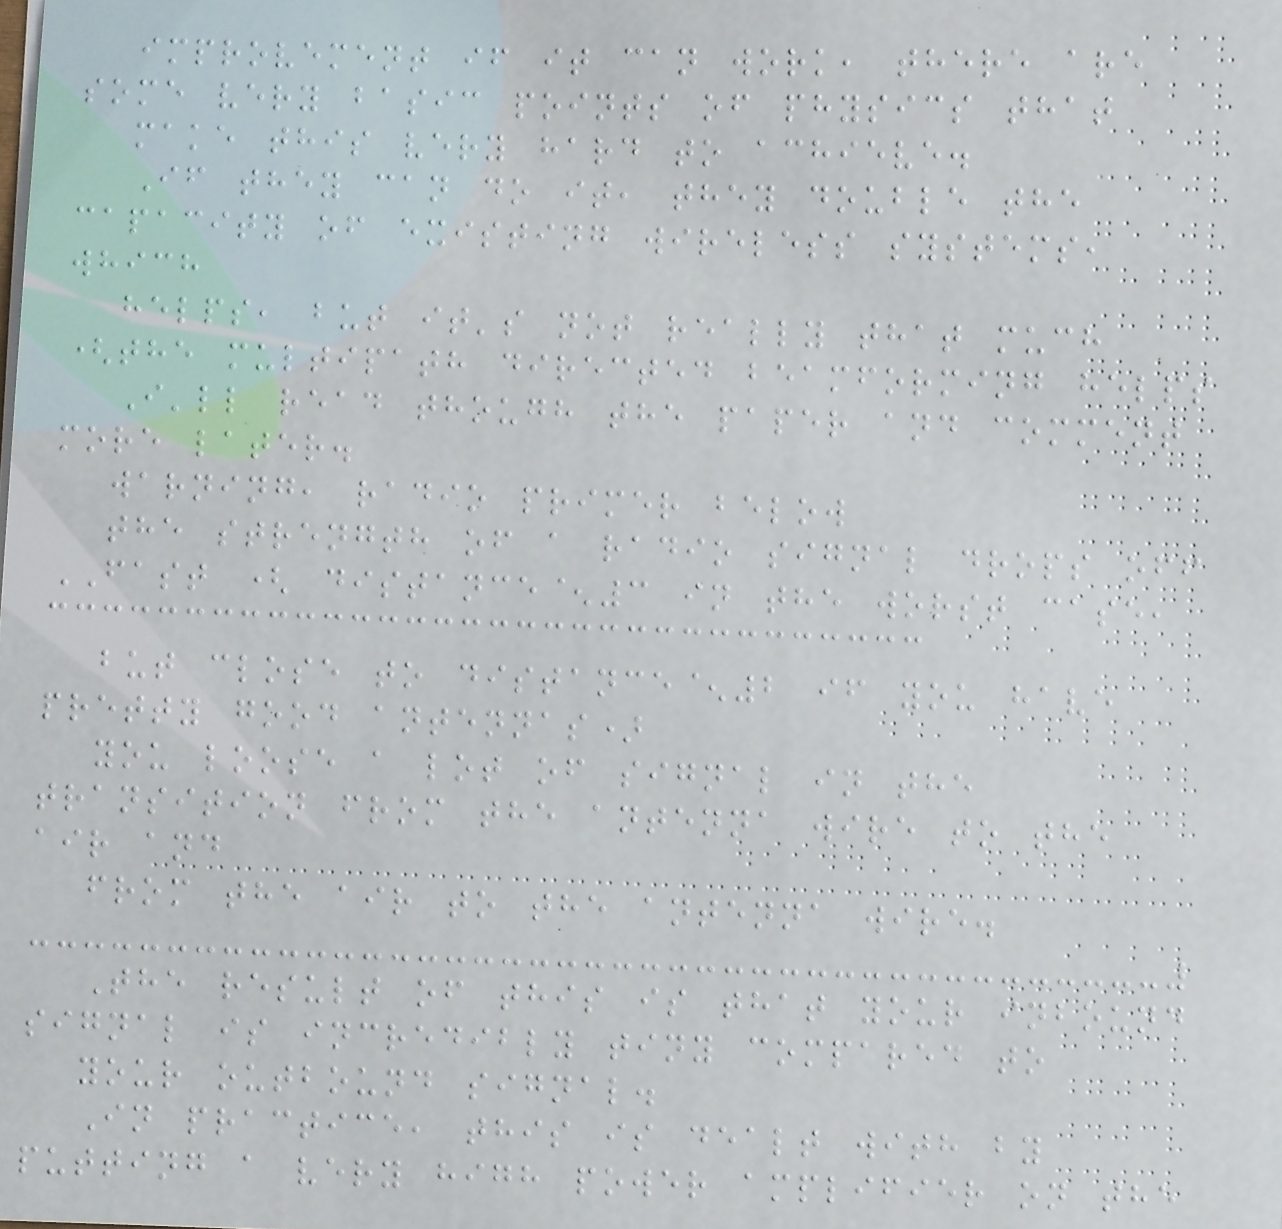improvement if it can work, there are
some very basic points of physics that
make this very hard to achieve.
If they can do it, they double the
capacity of existing wireless systems,
which
helps, but it's not really that much
(the multipath directed beamforming helps
I'll read though the paper and comment
more later.
warning, radio primer below
the strength of a radio signal drops off
FAST ( distance^3 in the worst case,
but close to distance^2 if you have
pretty good antennas)
you loose a lot of signal in the
transition from the antenna wire to the
air and
from the air to the antenna wire.
The result of this is that your inbound
signal is incredibly tiny compared to
your outbound signal.
In practice, this is dealt with by
putting a very high power amplifier on the
